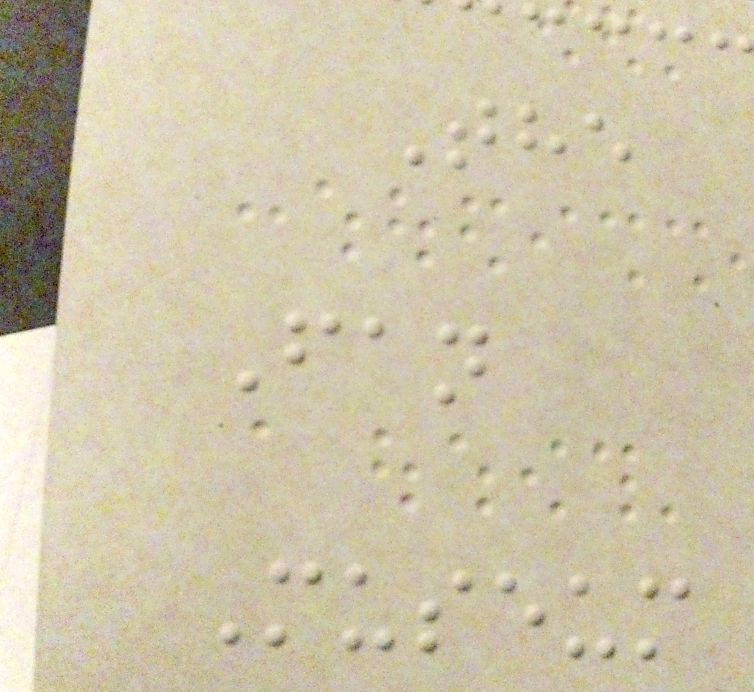The
Fan
Museum
